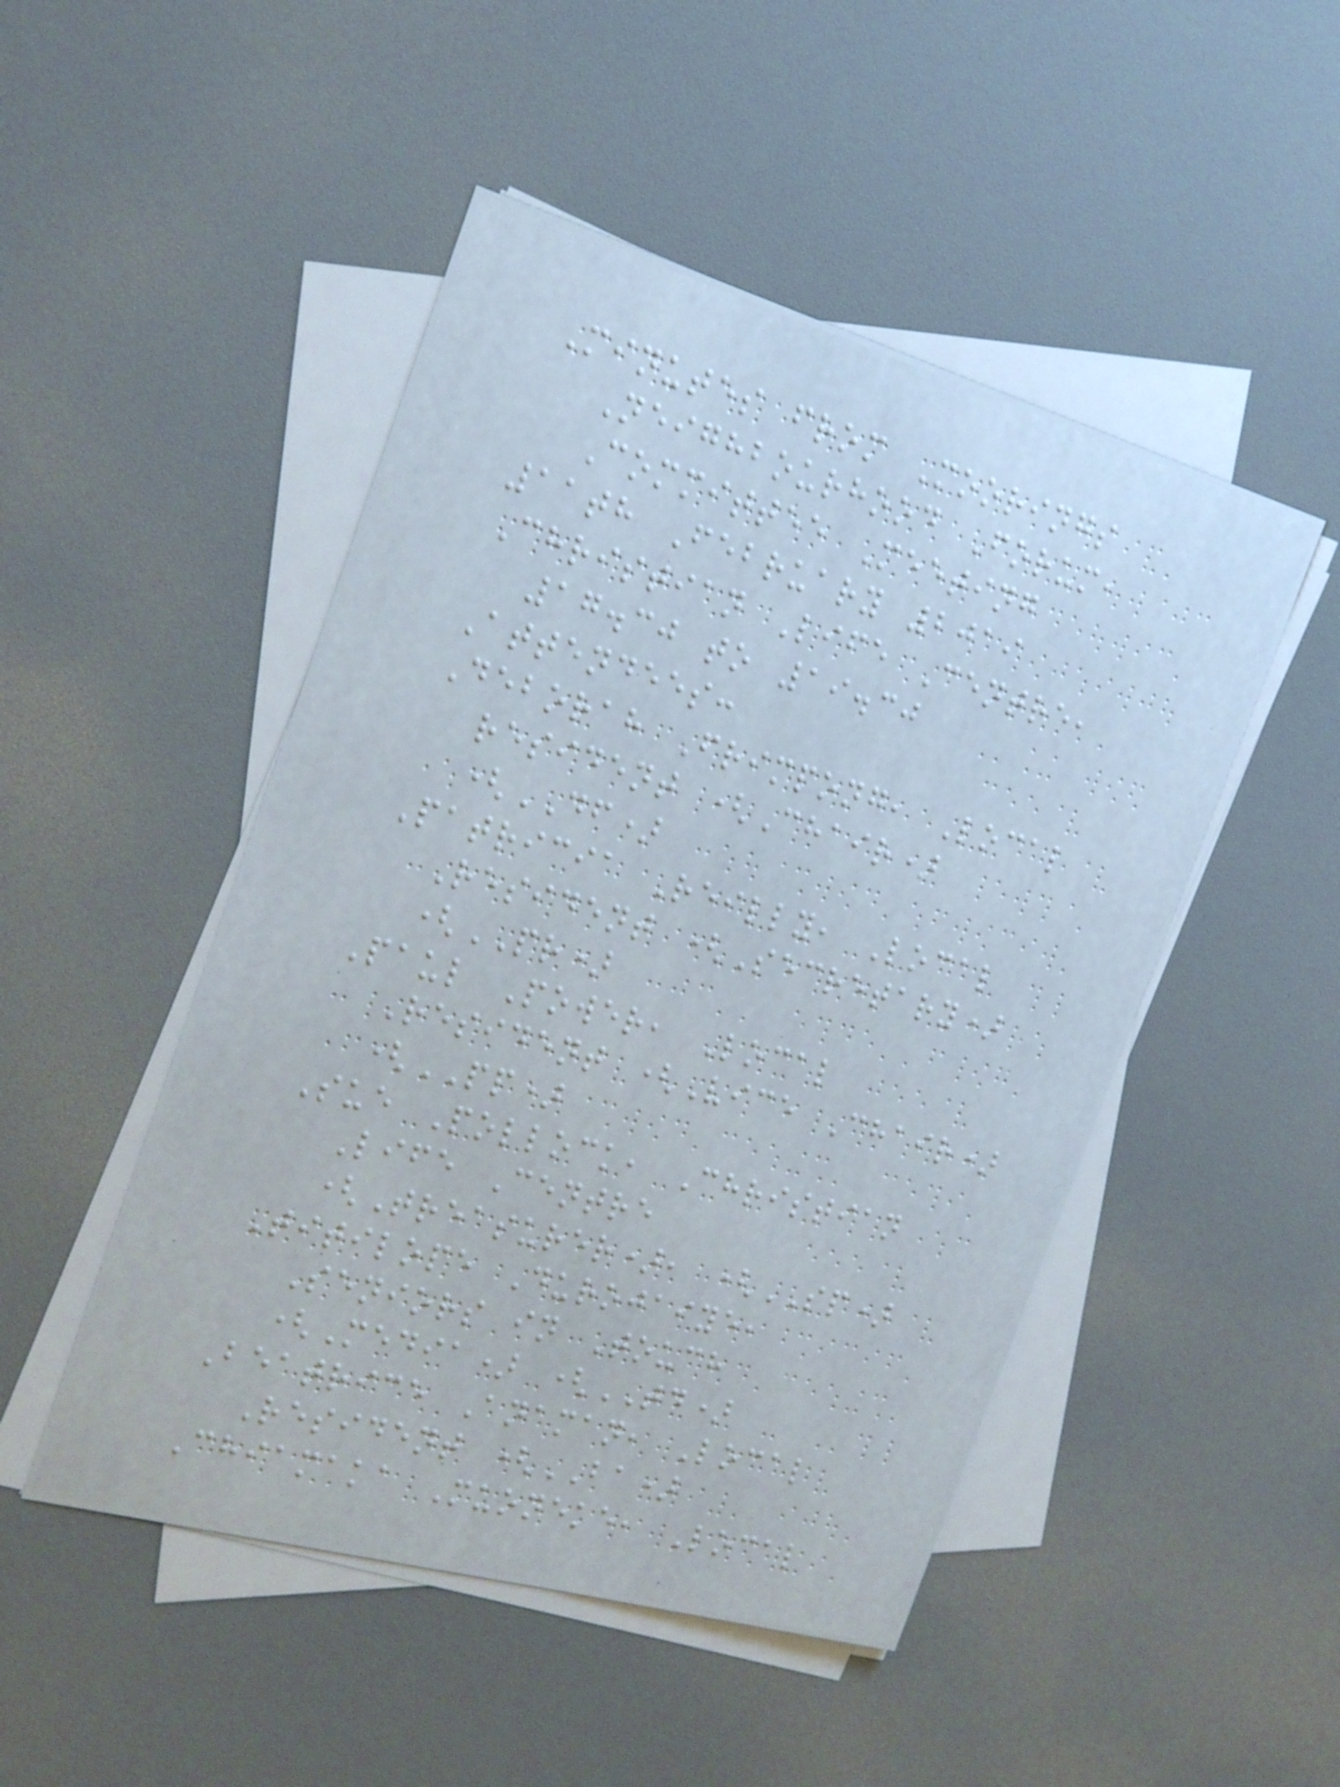Minutes from Moorings
Neighbourhood Forum,
Committee Meeting
11th February 2019
Christian Life Centre,
17.30 to 19.30
Attendees:
Deborah Frimpong, Local
resident (Chair)
(DF)
Patricia Reilly, Local
Resident (Secretary)
(PR)
Paul Power, Local
Resident (Vice Chair)
(PP)
Sue Pollock, Christian
Life Centre
(Treasurer), (SP)
Titilope Durojaiye,
Seniors in Touch
(Media) (TD)
Beatrice Anaman, Local
Resident (BA)
Chiamaka Muoneke, Local
